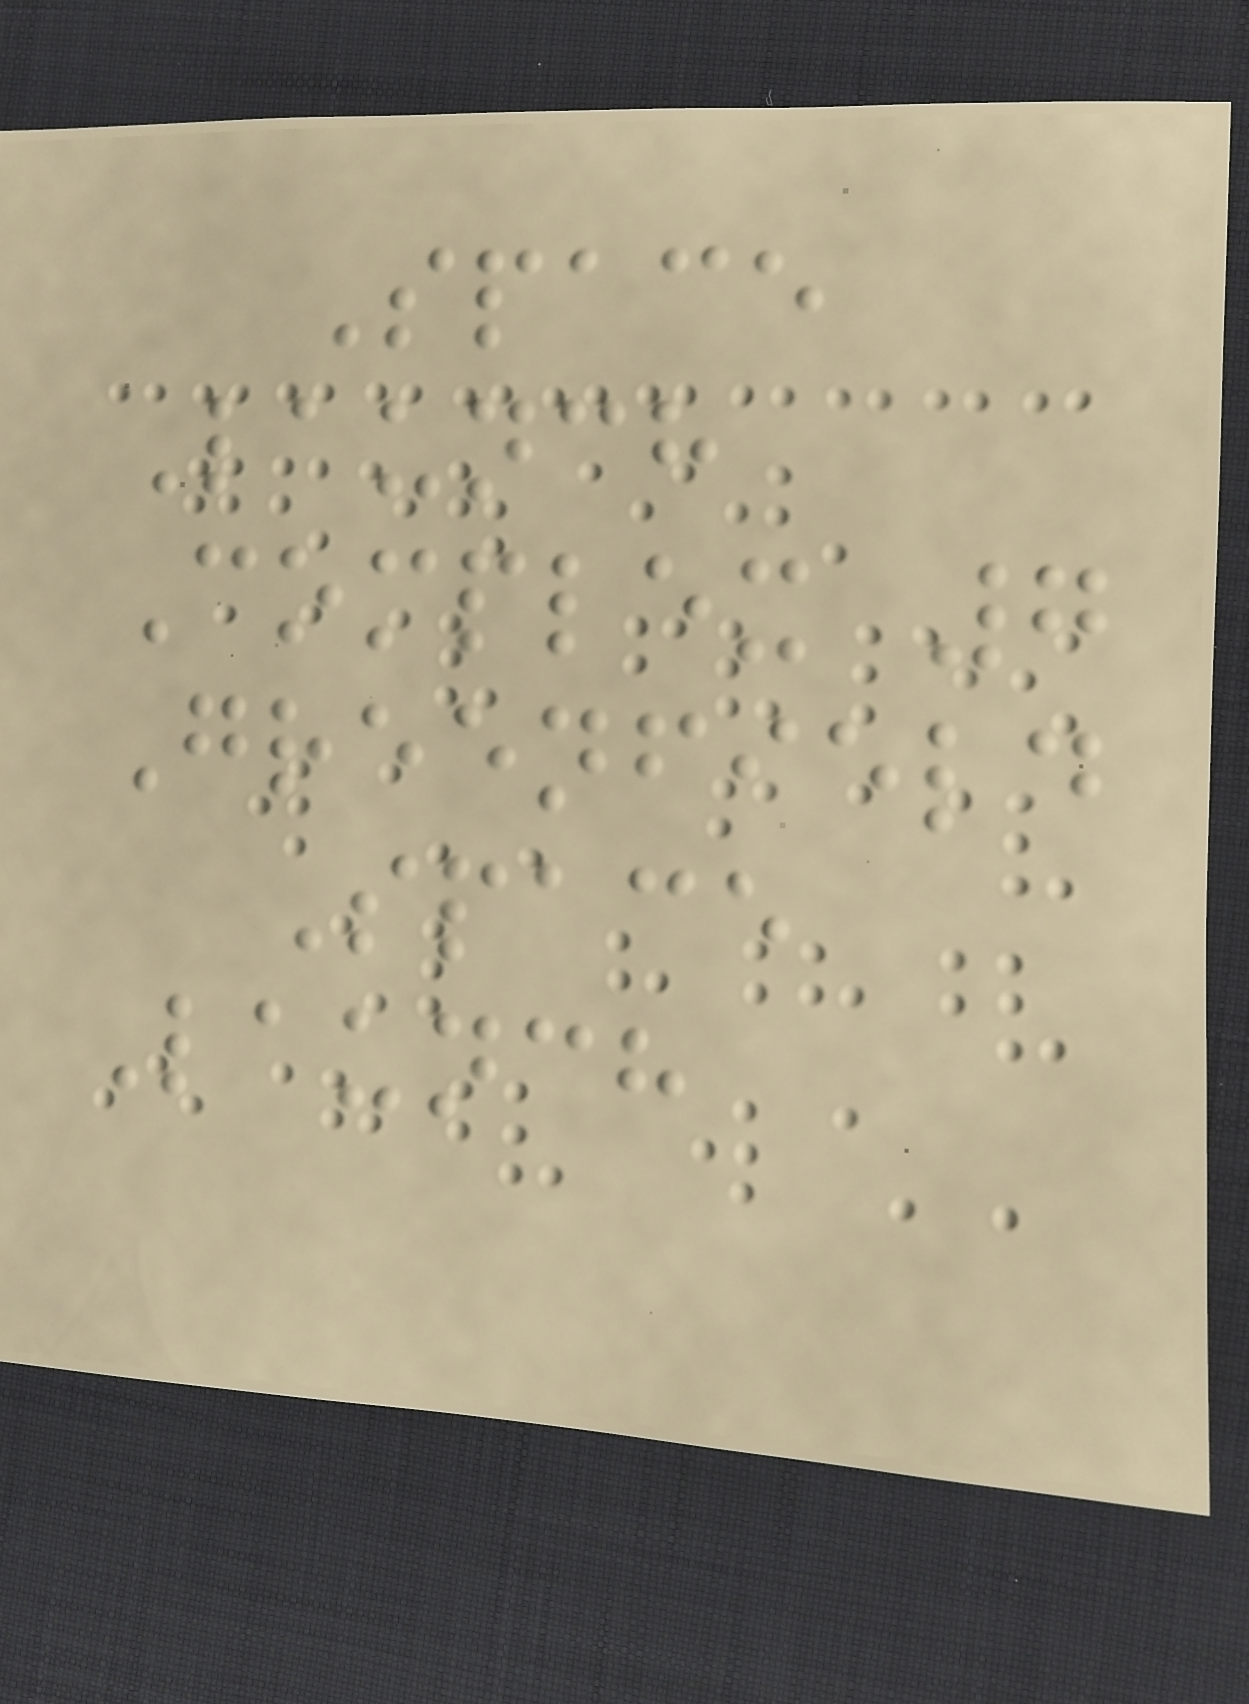Space
Launch
Complex 7
Greenfield
Space
Launch
